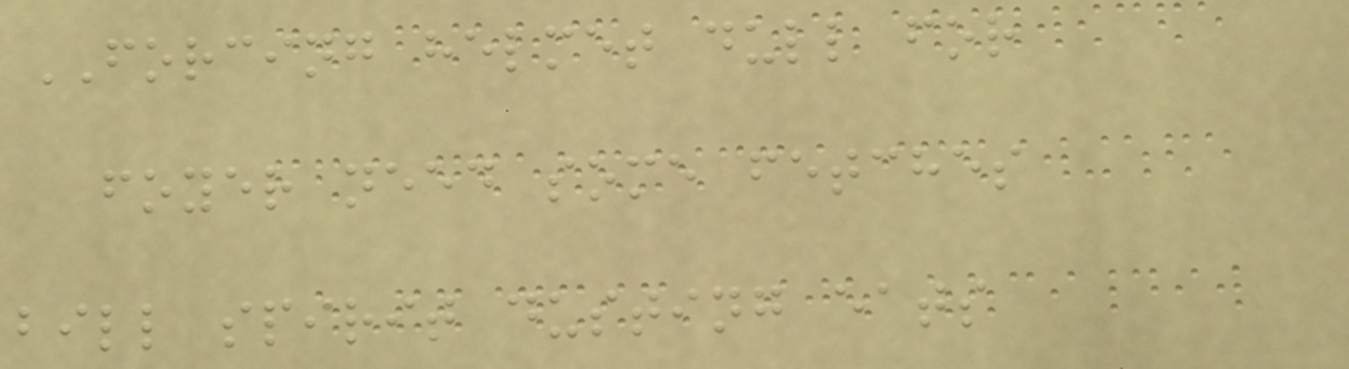FORCING helmet dull for
foyer need some fetches
bill spirit dusting eats
